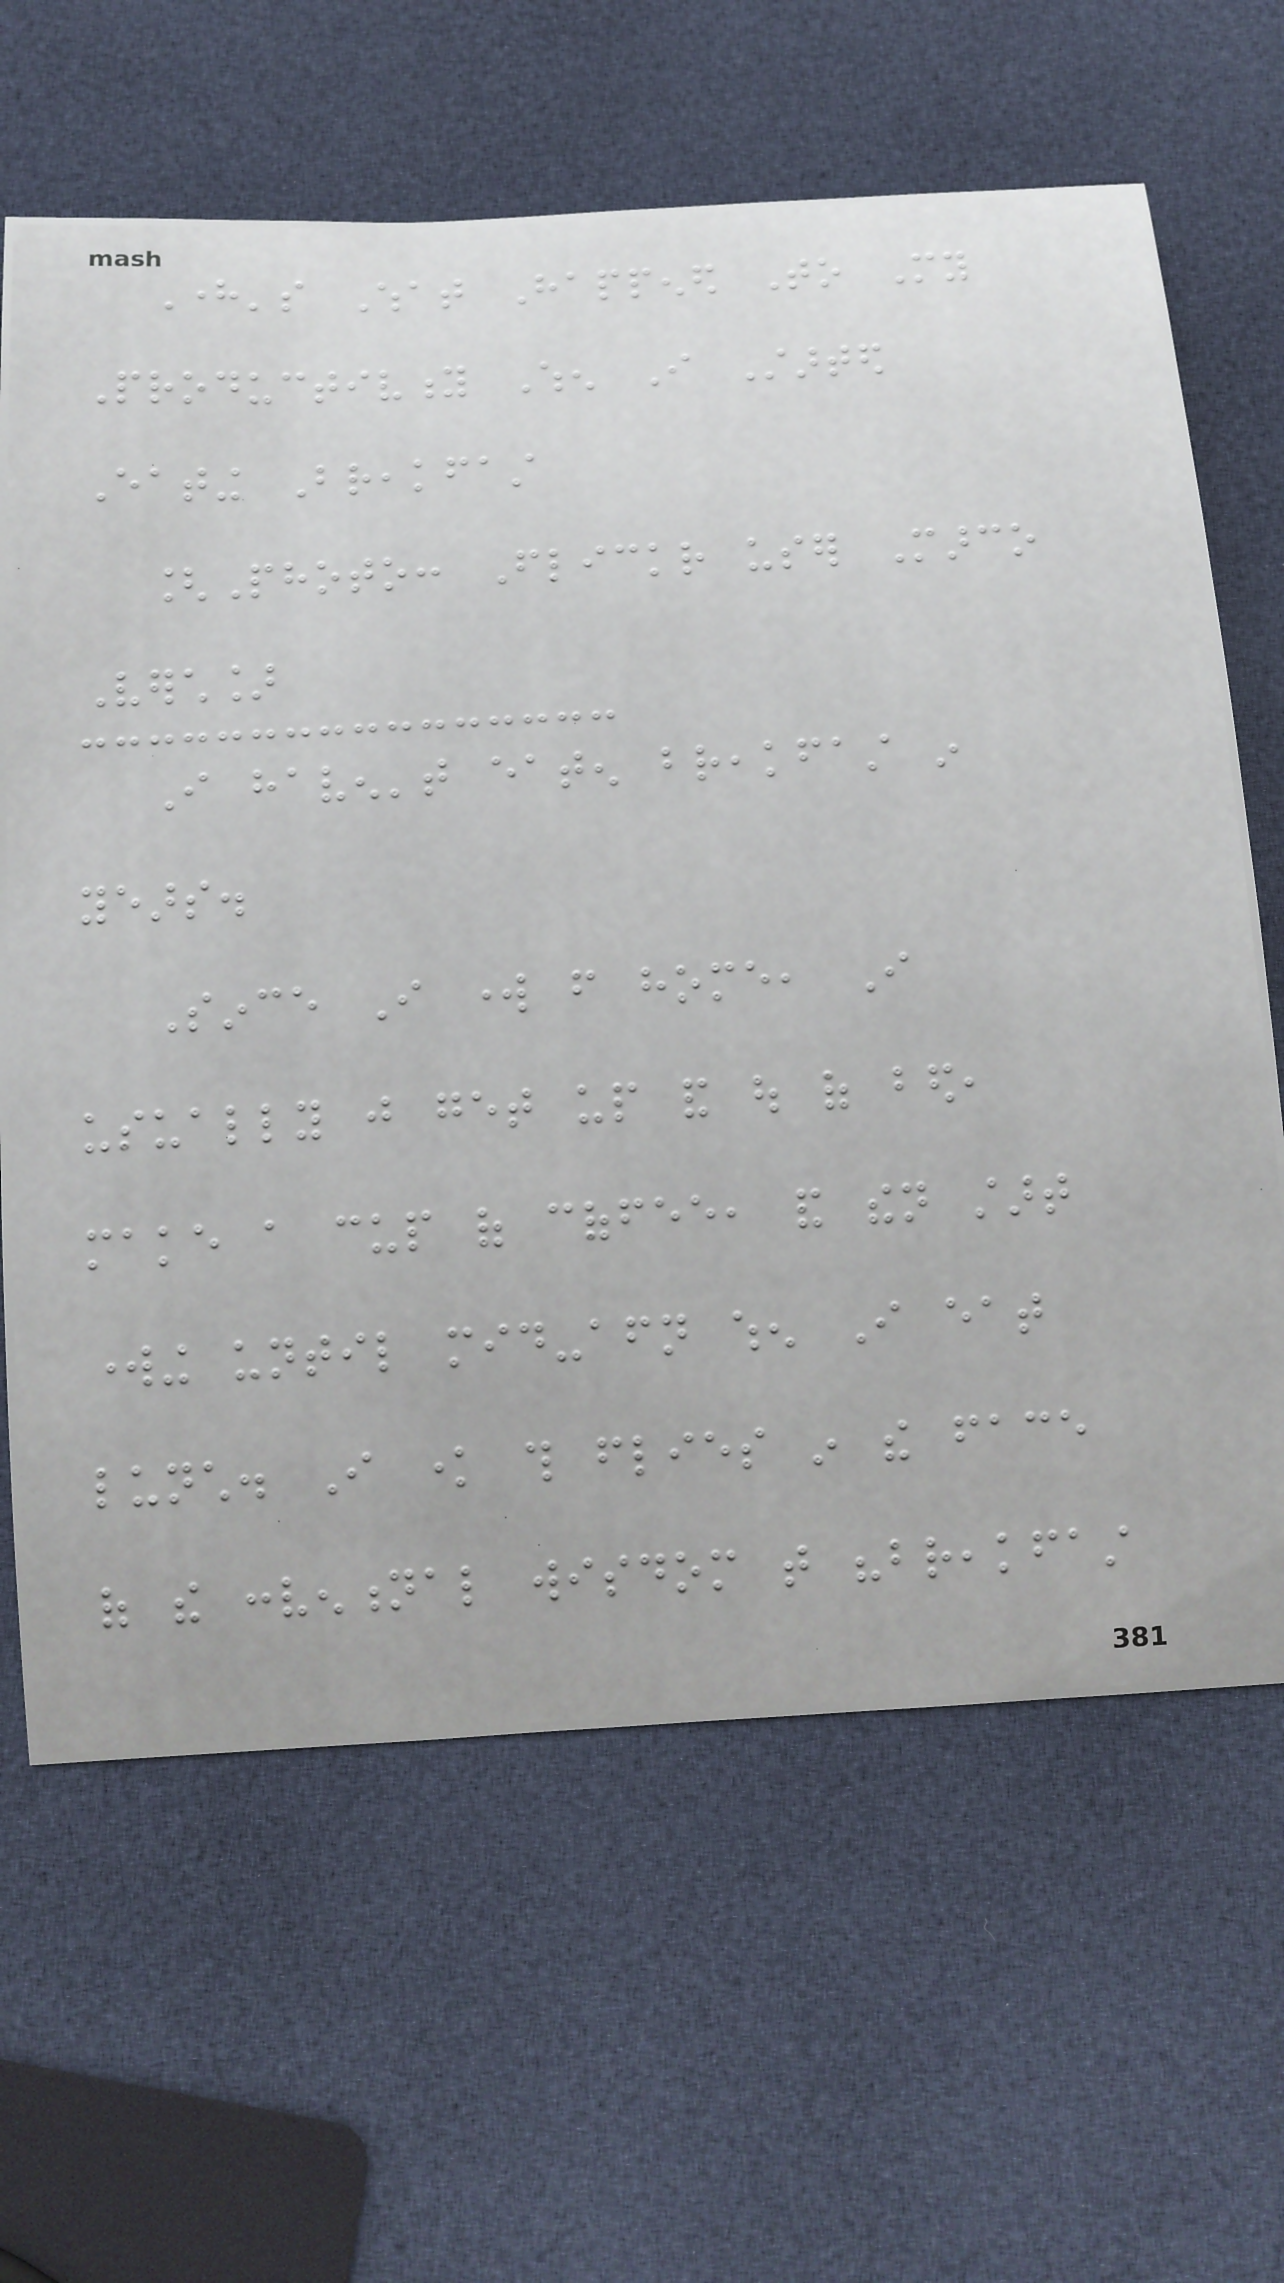Here's What Happened To My
Productivity When I Started
Eating Breakfast
[Photo: Flickr user Marco
Verch]
I haven't eaten breakfast in
years.
Since I work from home, I
usually just get up and out of bed,
make a cup of coffee, and then start
working until mid-afternoon when I eat
lunch. I know this flies in the face
of the conventional wisdom that "breakfast
